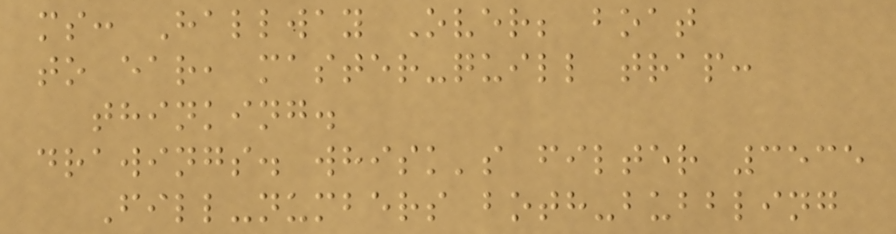ms: Hallway Over; boat
to ear, master-quill trap:
thinking.
drawings. whisk's filter 3535
Fill-numbers both-bubbling
